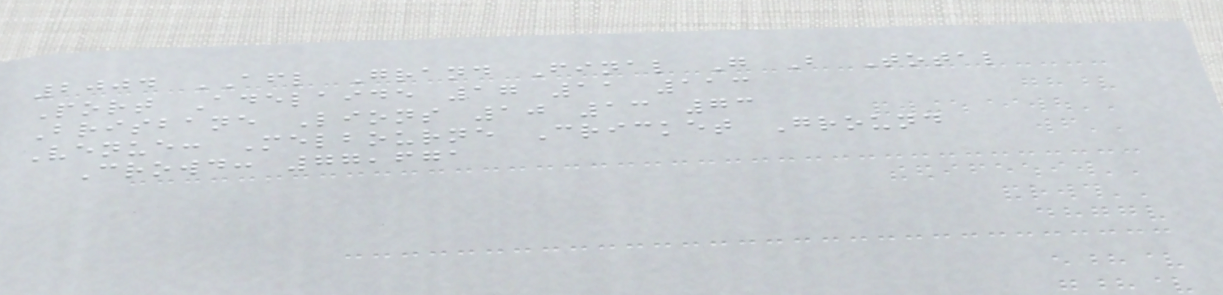2004 AFL Grand Final G B Total
Port Adelaide 17 11 113
Brisbane Lions 10 13 73
Venue: Melbourne Cricket Ground
Crowd: 77,671
